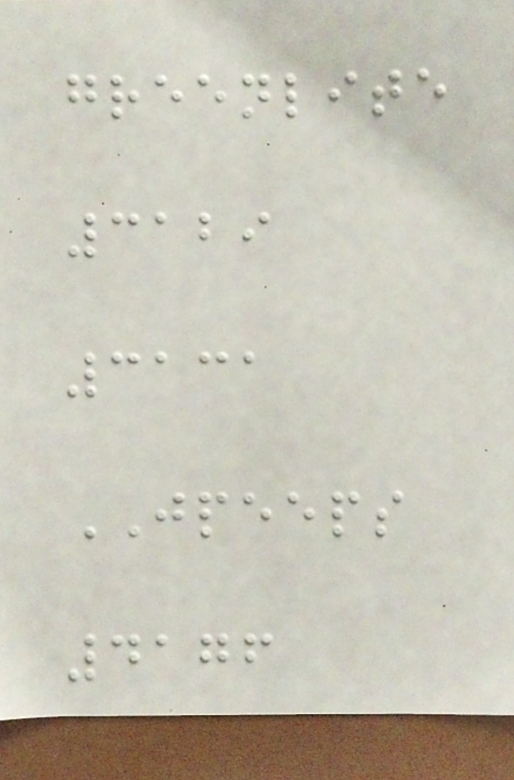greenlite
3129
3131
JPEEPS
4176
